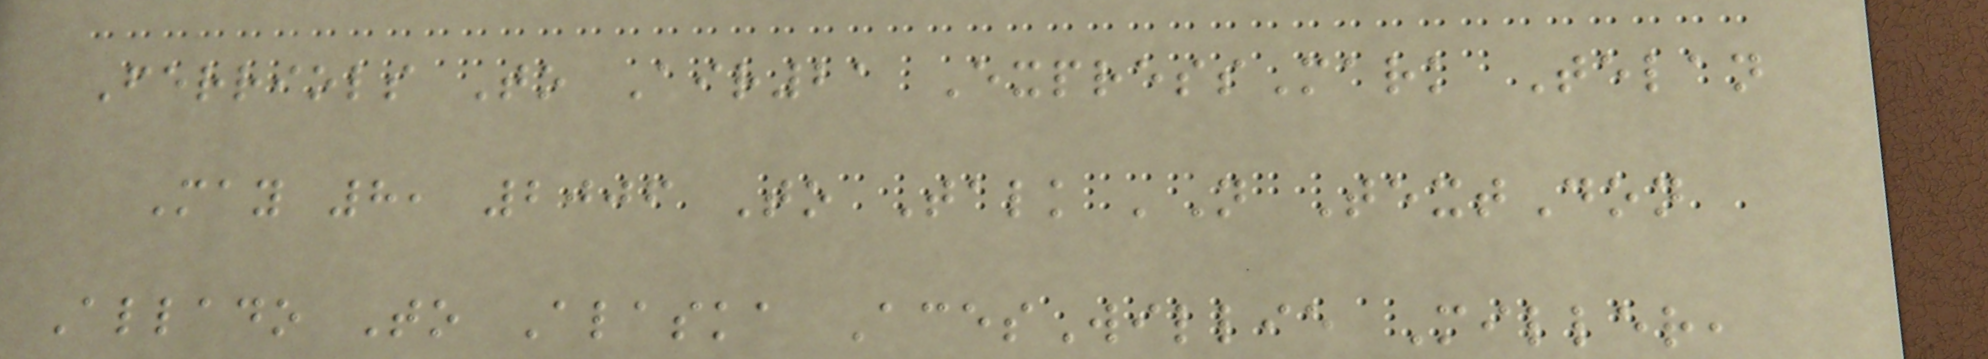Ferriols To Air21 ExpressMark Telan
May 8, 2006 To Talk 'N TextDon
Allado To Alaska AcesWillie Miller,
